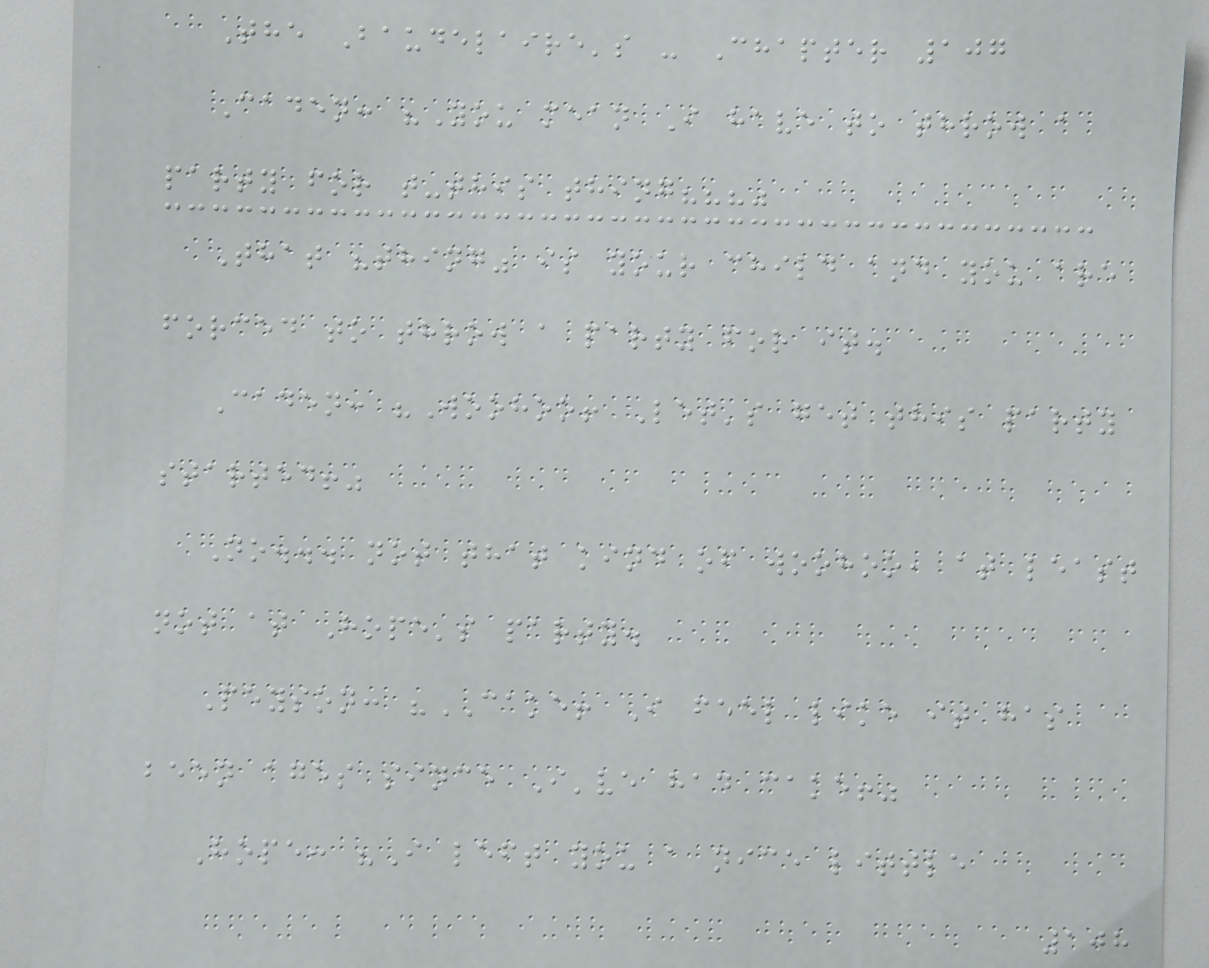The Baudelaire's - Chapter 107
Caden: "You mean I have to throw a
party for t-this thing???"
That "thing" is your child and you are
forced to throw a party for it.
Caden: "Woohoo! Let's get this party
started!"
No... not that kind of woohoo, at least
not at Hope's party.
Peyson: "CAKE! I feel like it has
been ages since I've had cake!"
Hope: "I left you a nice little
108
